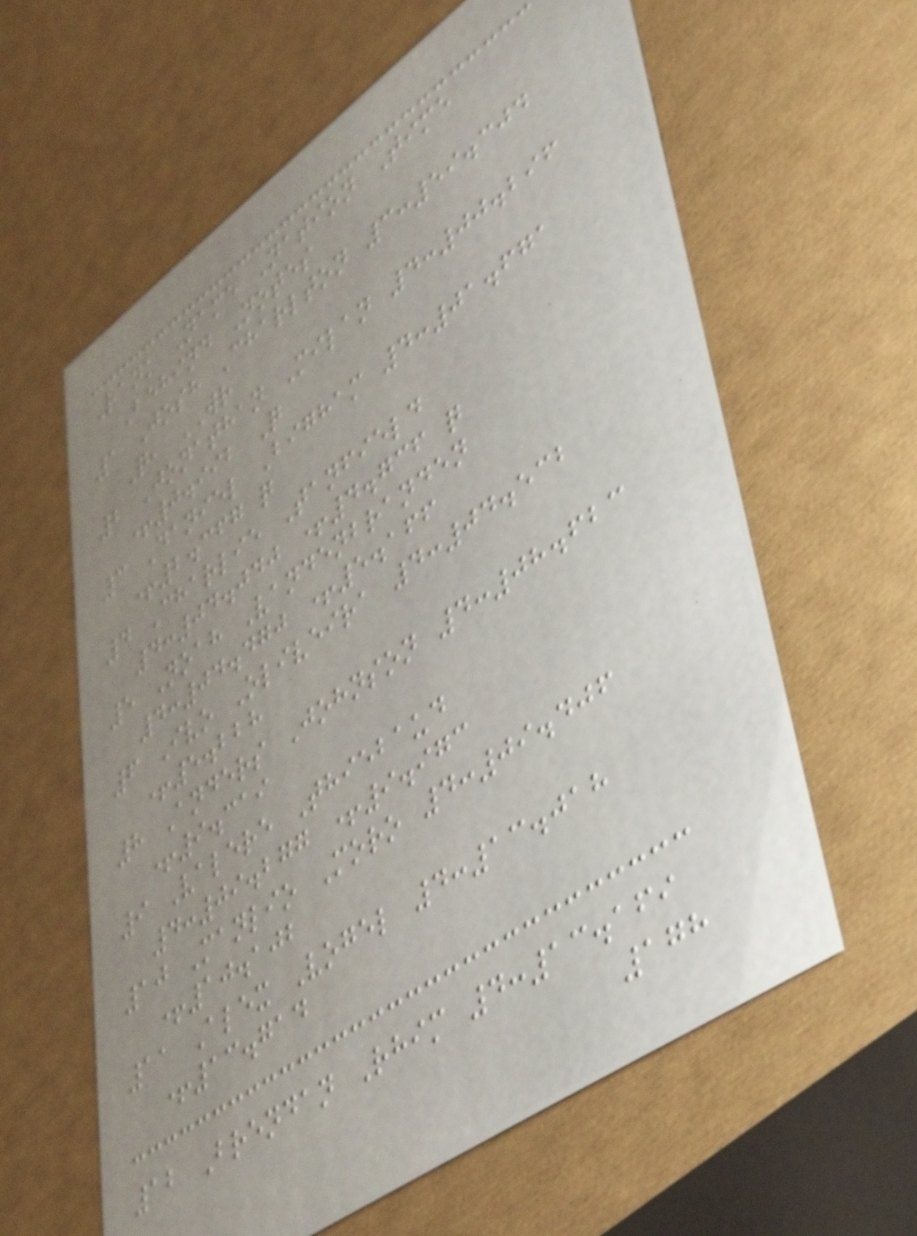Rank Name Nation Time
Behind Notes
1 Josh Charlton 3:59.304
Q, WR
2 Jonathan Milan 4:00.296
+0.992 Q
3 Daniel Bigham 4:01.671
+2.367 q
4 Charlie Tanfield
4:04.040 +4.736 q
5 Noah Vandenbranden
4:04.470 +5.166
6 Ivo Oliveira 4:04.532
+5.228
8 Anders Johnson 4:08.623
+9.319
9 Valere Thiebaud
4:09.277 +9.973
10 Manlio Moro 4:09.406
+10.102
11 Alex Vogel 4:13.018
+13.714
12 Brendan Rhim 4:13.169
178
